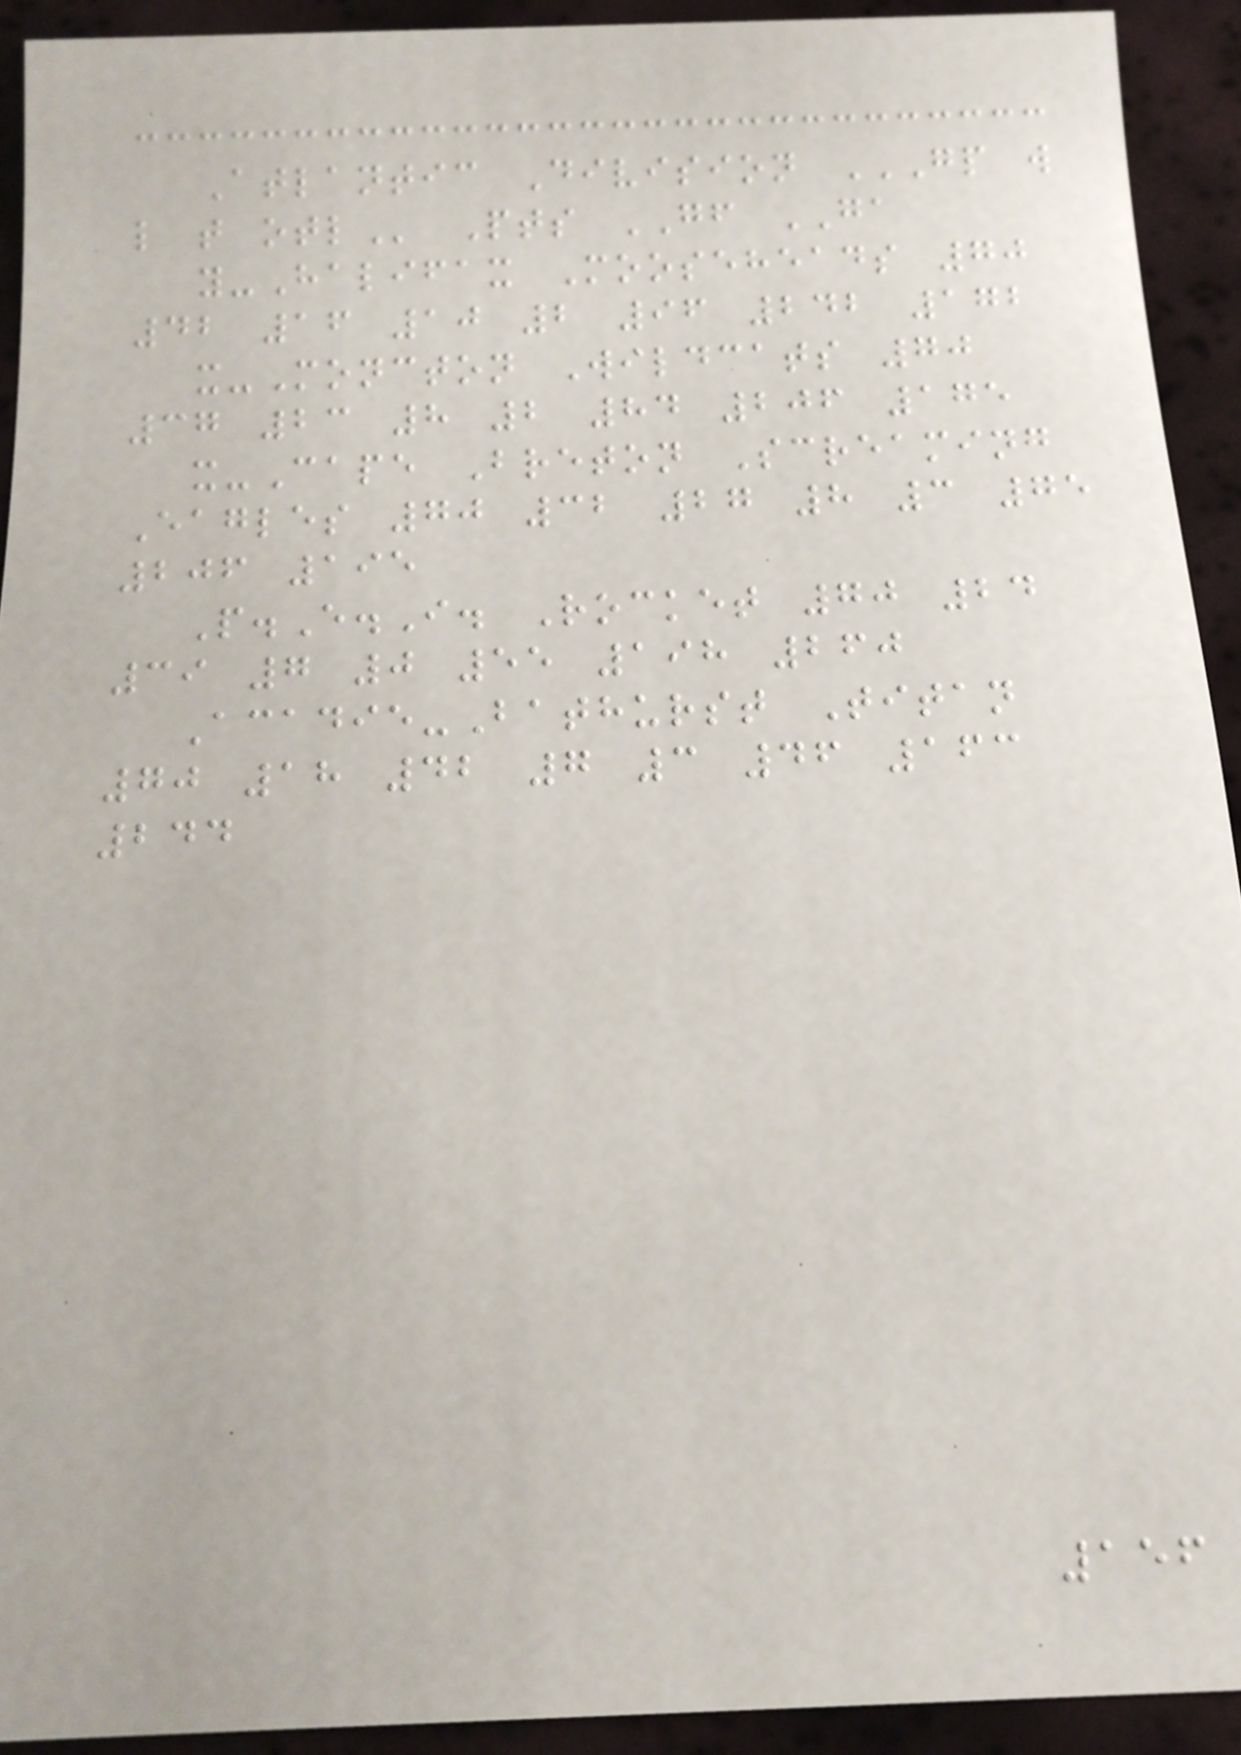Atlantic Division GP W
L T OTL Pts GF GA
y-Halifax Mooseheads 70
42 16 10 2 96 242 172
x-Moncton Wildcats 70
37 23 8 2 84 206 175
x-Cape Breton Screaming
Eagles 70 32 27 8 3 75
206 195
P.E.I. Rocket 70 24
39 7 0 55 198 260
Acadie-Bathurst Titan
70 18 42 7 3 46 163
244
156
